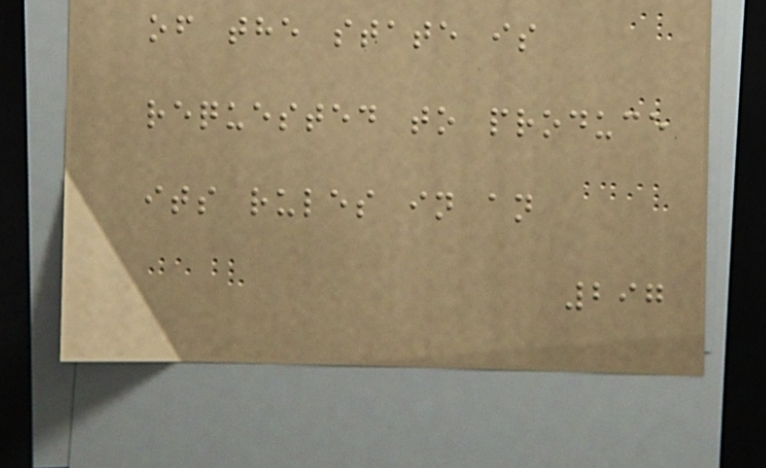of the state is
requested to produce
its rules in an
297
